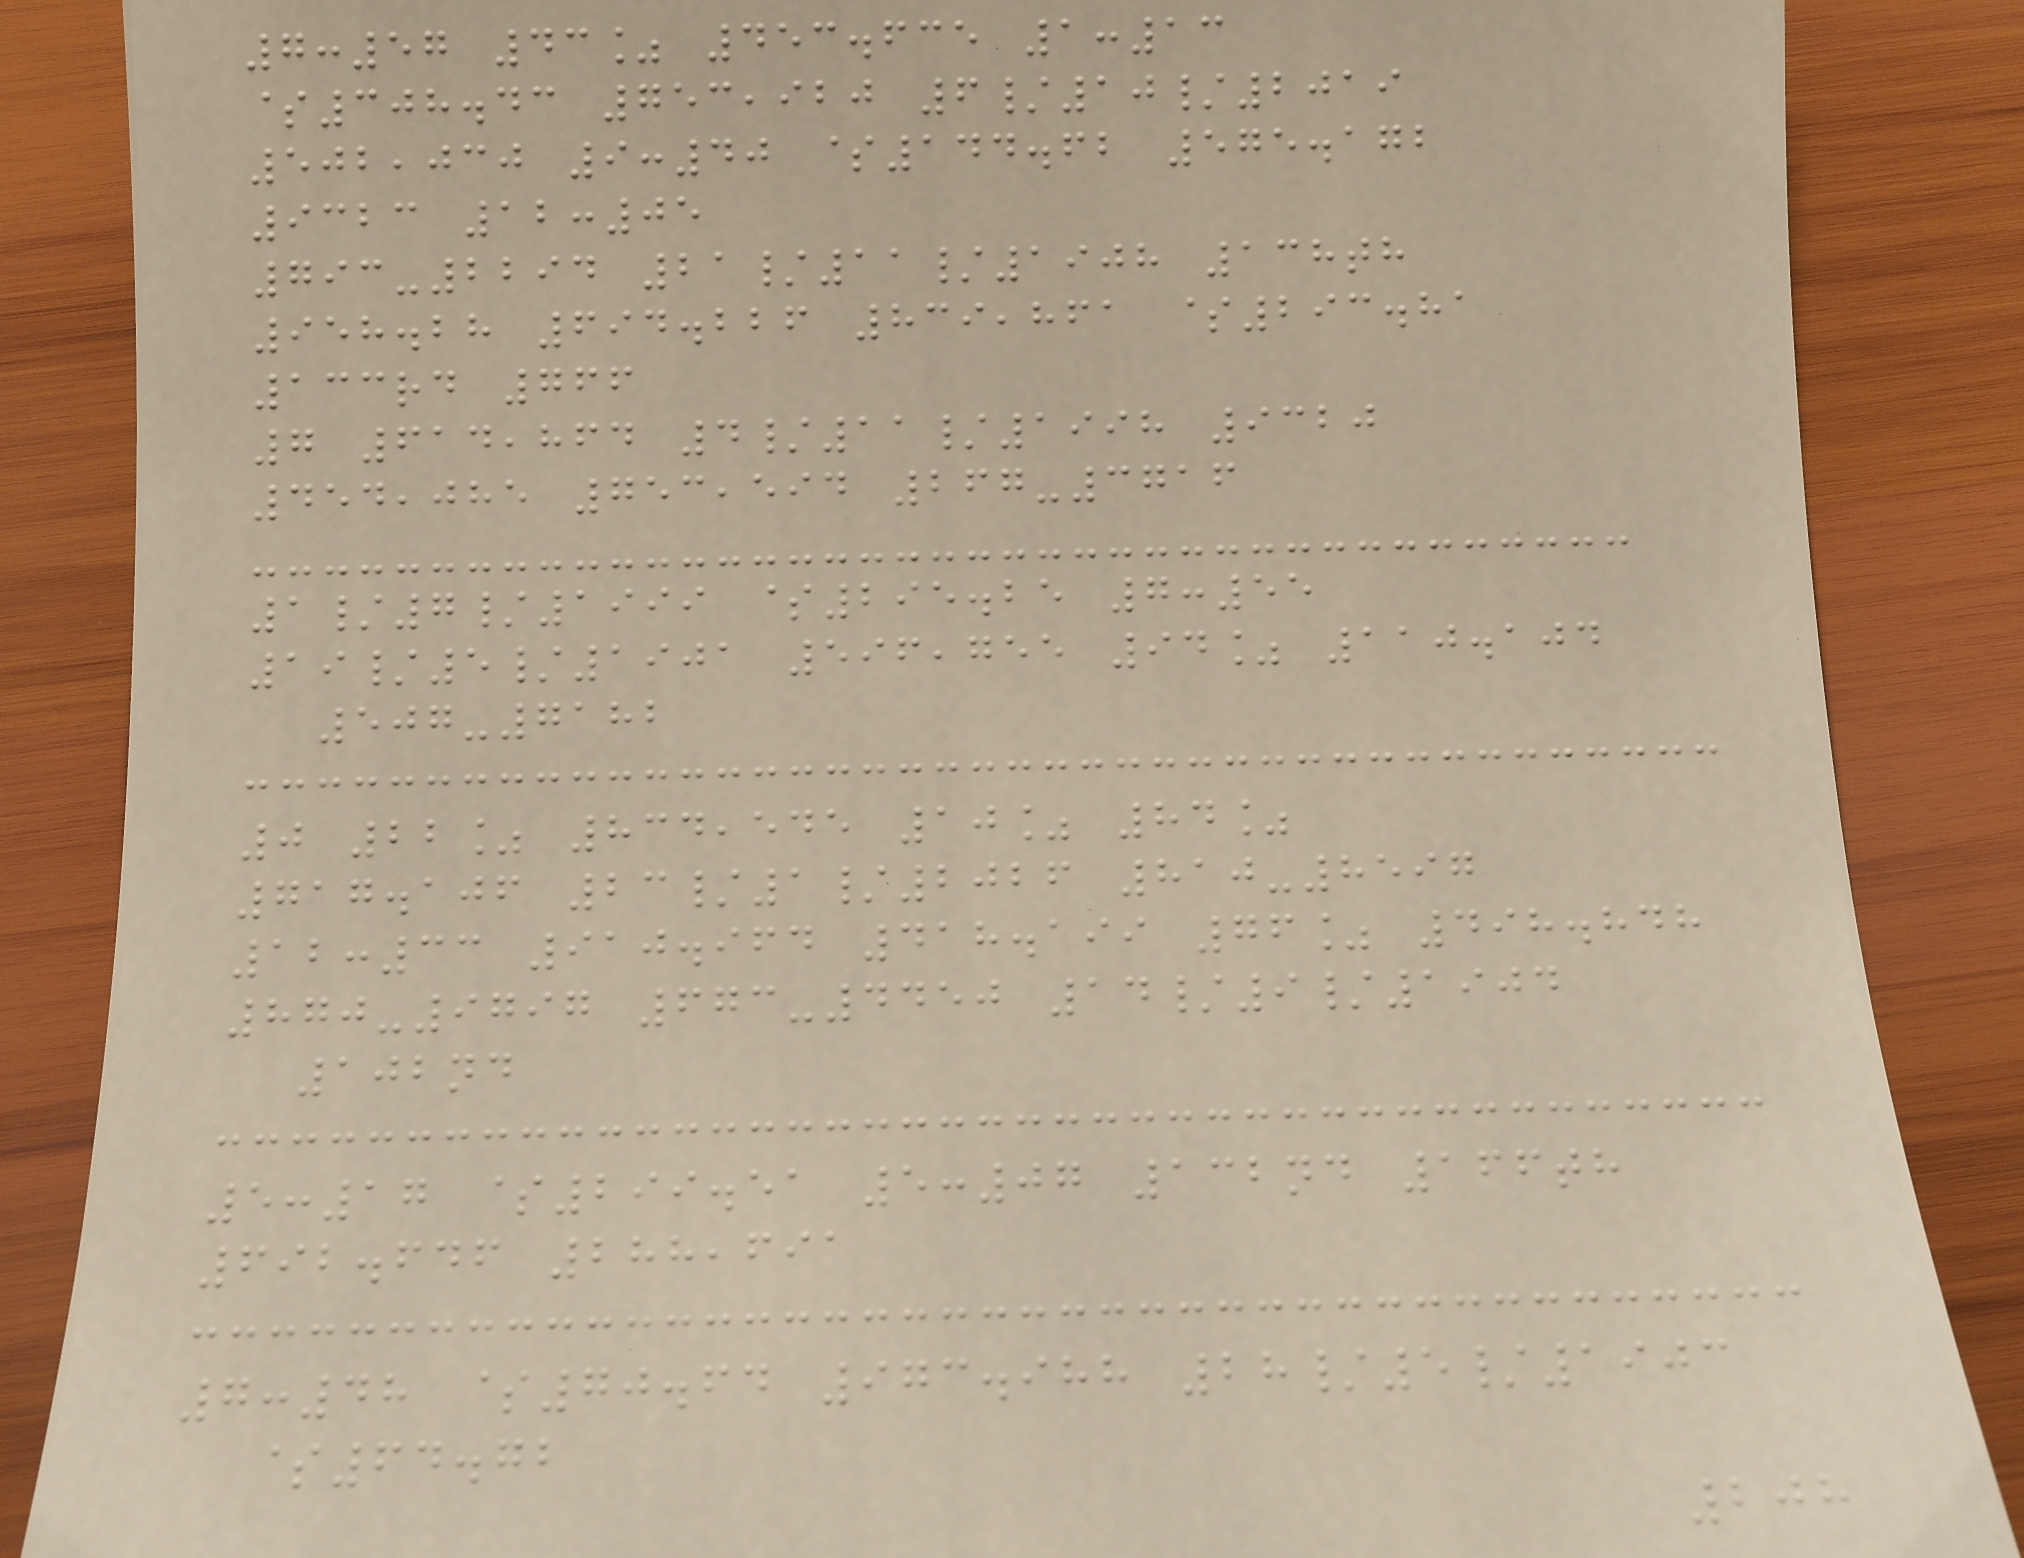7:57 43% 453.635 1:13
$308.43 753,920 6/10/2019
502,030 9:40 $144.62 575.172
9323 12:05
793-2294 21/11/1908 138th
958.28 694.226 839,861 $293.81
133rd 766
7 614,864 4/11/1998 9320
454,085 753,594 267-3716
1/7/1999 $295.25 7:55
19/5/1901 596,755 94% 110.104
507-7182
0 22% 834,545 10% 84%
717.106 23/1/2026 810-8597
12:33 910.964 418.199 76% 498.848
870-9797 673-4450 14/9/1904
102nd
5:17 $299.51 5:07 132nd 166th
692.646 288,691
7:48 $70.64 973.988 28/5/1903
$64.72
208
